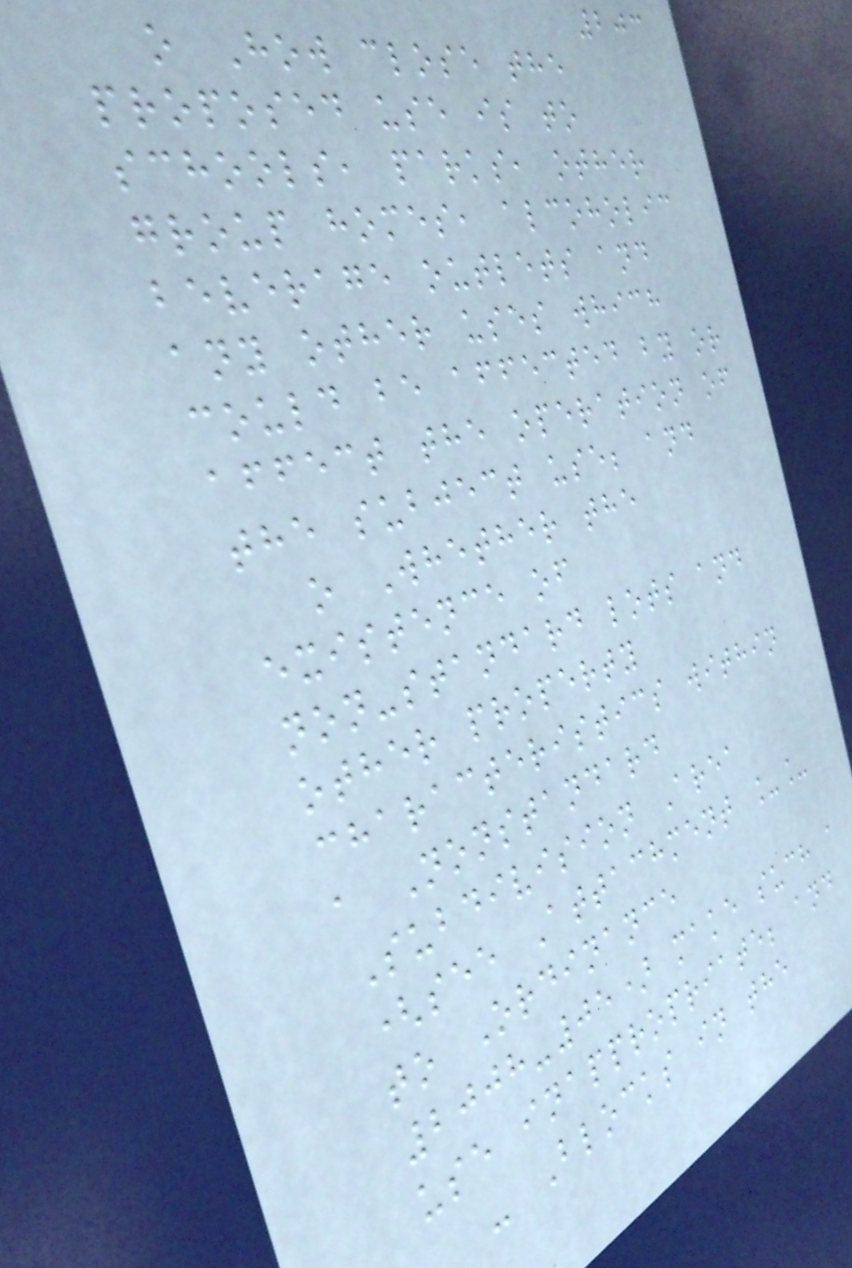203
o How close the
proposed use is to
schools, parks, other
group homes, alcoholic
beverage outlets and
any other uses which
could be affected by or
affect the operation of
the subject use; and
o Whether the
existence of
non-standard lots and
other property
characteristics within
a Nonstandard
Subdivision Area
(see Attachment __
to Ordinance
2008-05) make such a
use inappropriate; and
- Blocks in the
